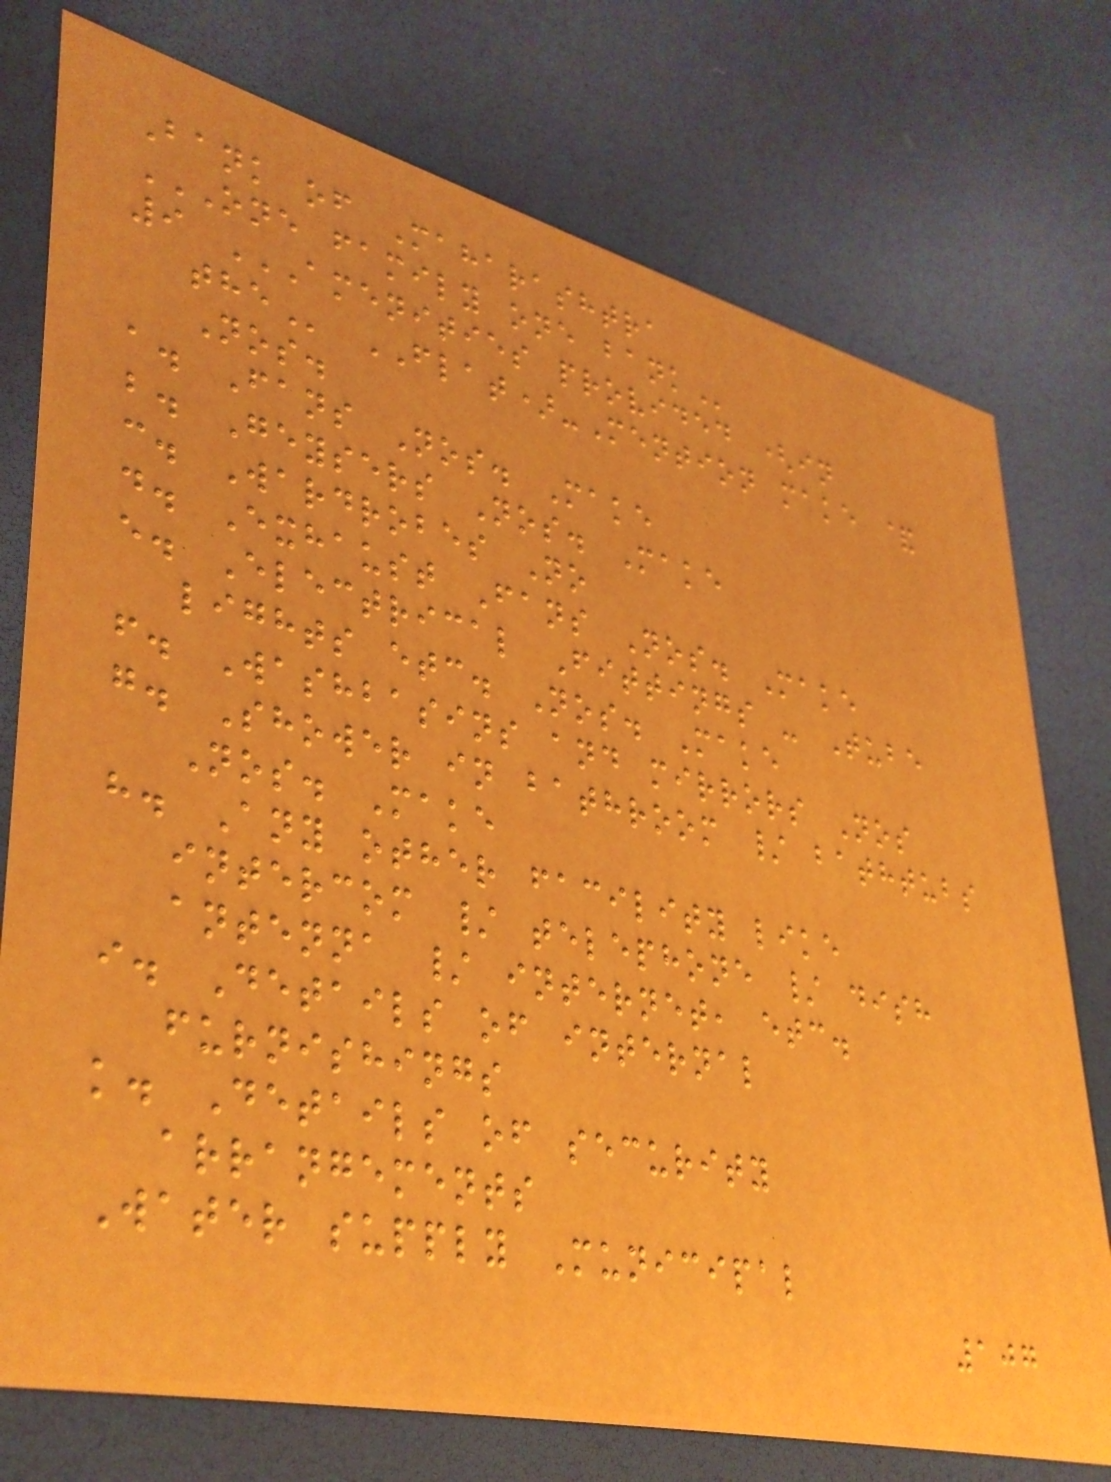Bank of Maharashtra
ONE FAMILY ONE BANK
9 AMENITIES PROVIDED (IN
THE FLAT)-Mention make &
Nos.
a. Fans Nos. Make
b. Geysers Nos. Make
c. Wardrobes No
d. Exhaust Fans Nos. Make
e. Electrical Fittings - Tube
lights etc. Nos. Make
f. Washbasins and mirrors Nos
g. Shower in bathroom / bathtubs
Nos. Make
h. Any other facility like
intercom / telephone / dish
antenna / internet, etc.
i. Details of internal
furnishings
k. Details of security
arrangements
Water supply Municipal
107
